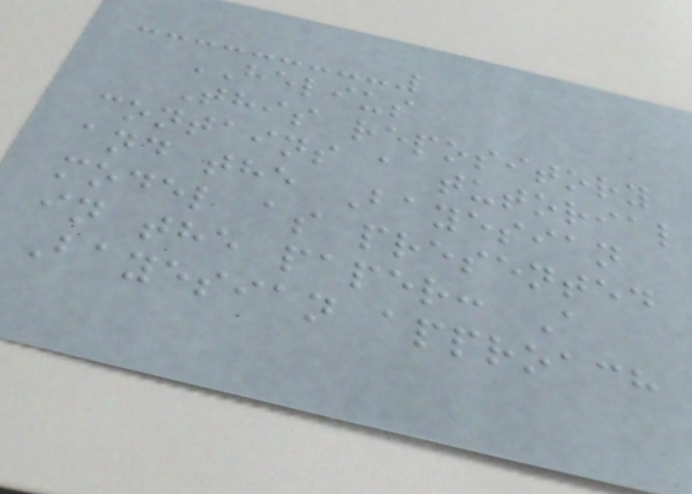HELIUS
This repository
contains a tutorial
and the Bayesian
model as presented
in the paper: A
Bayesian approach
